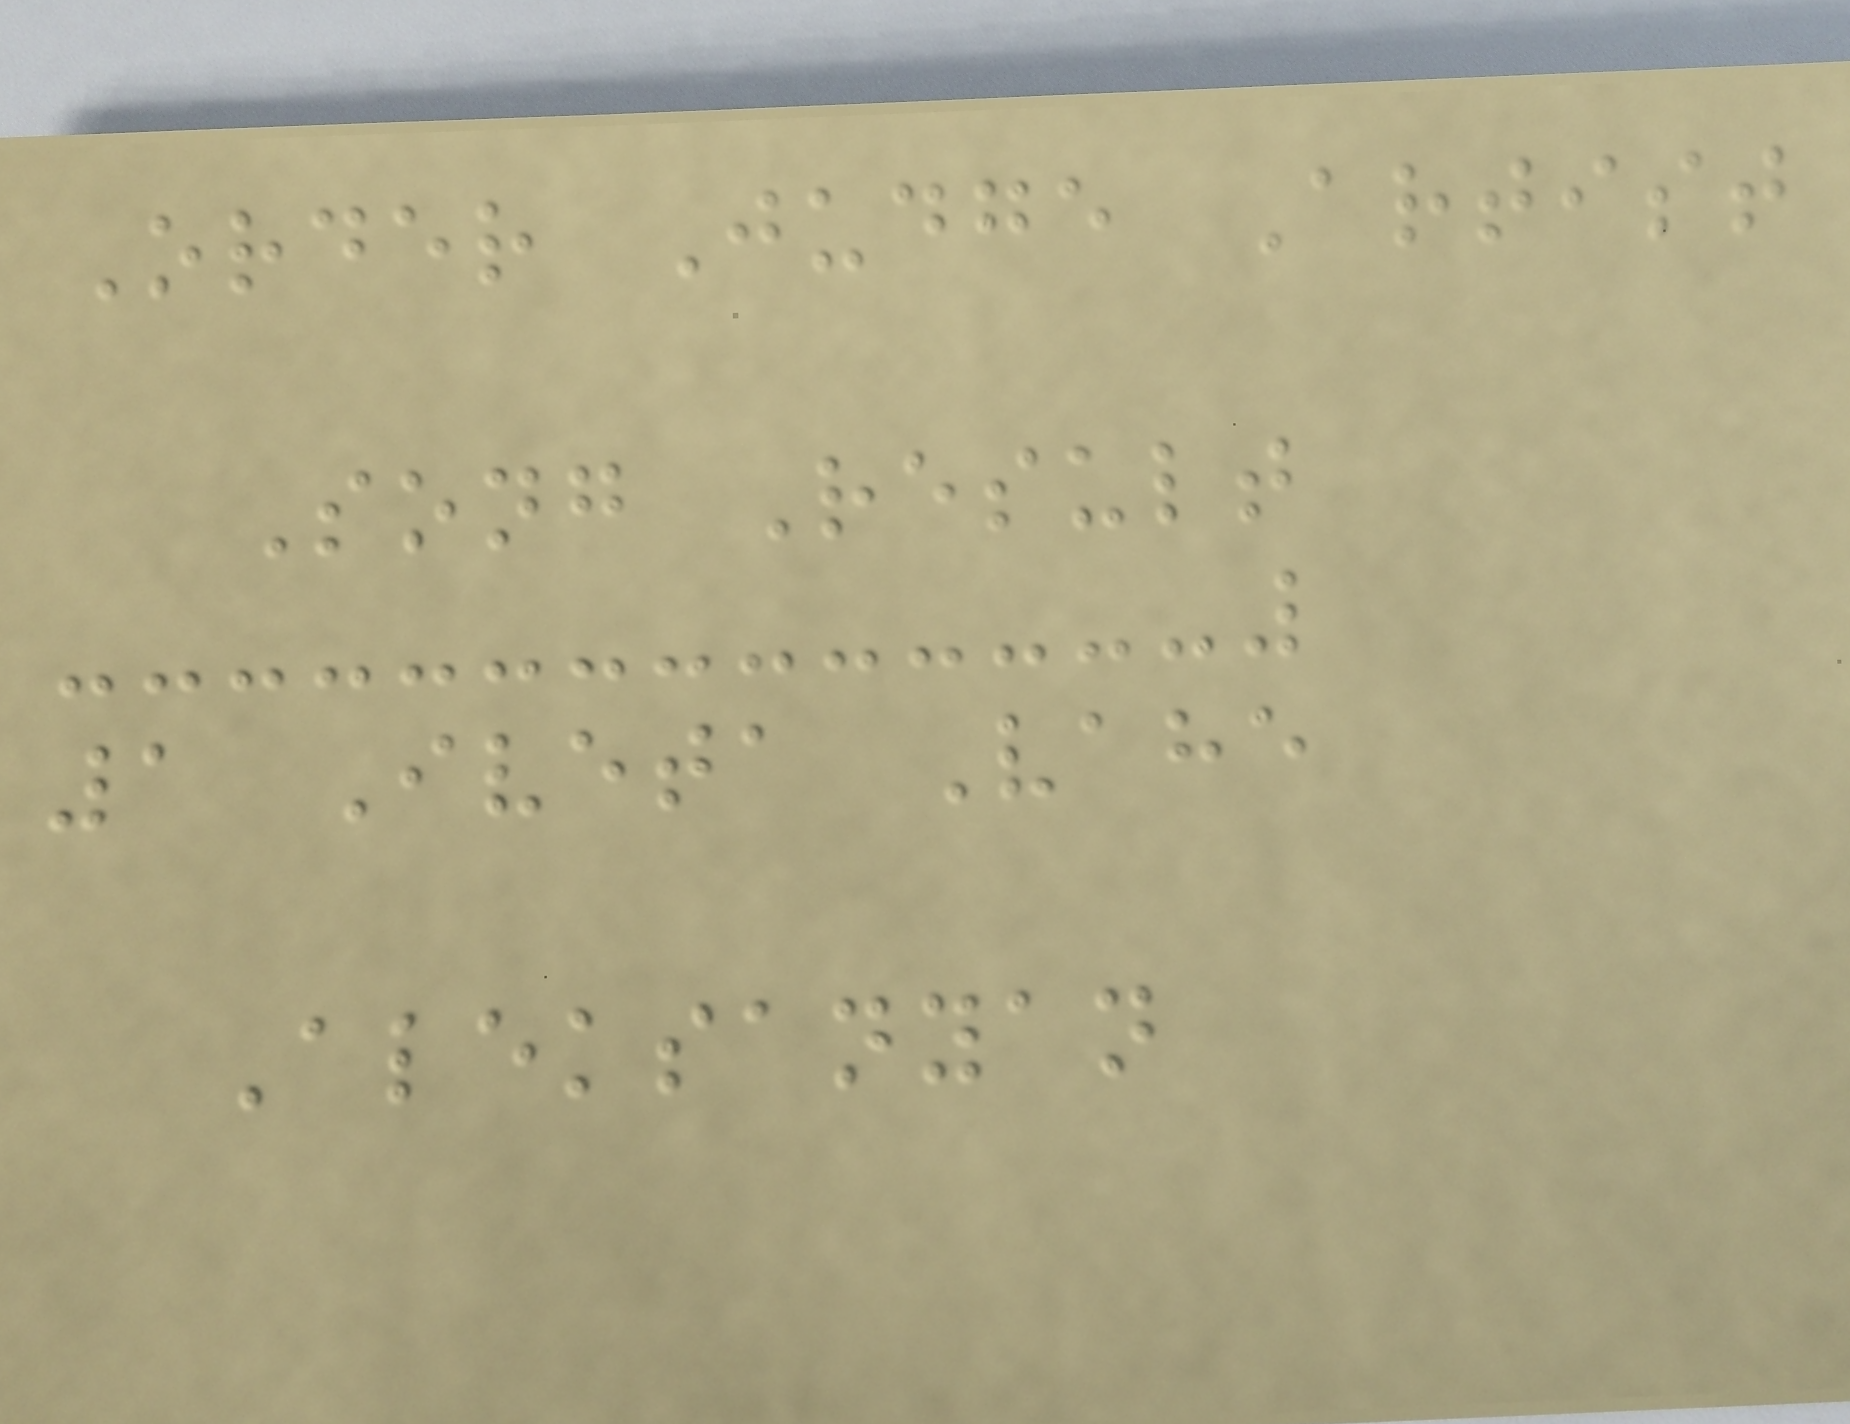Order Judge Artist
Song Result
1 Iveta Vahe
Aleksanyan
